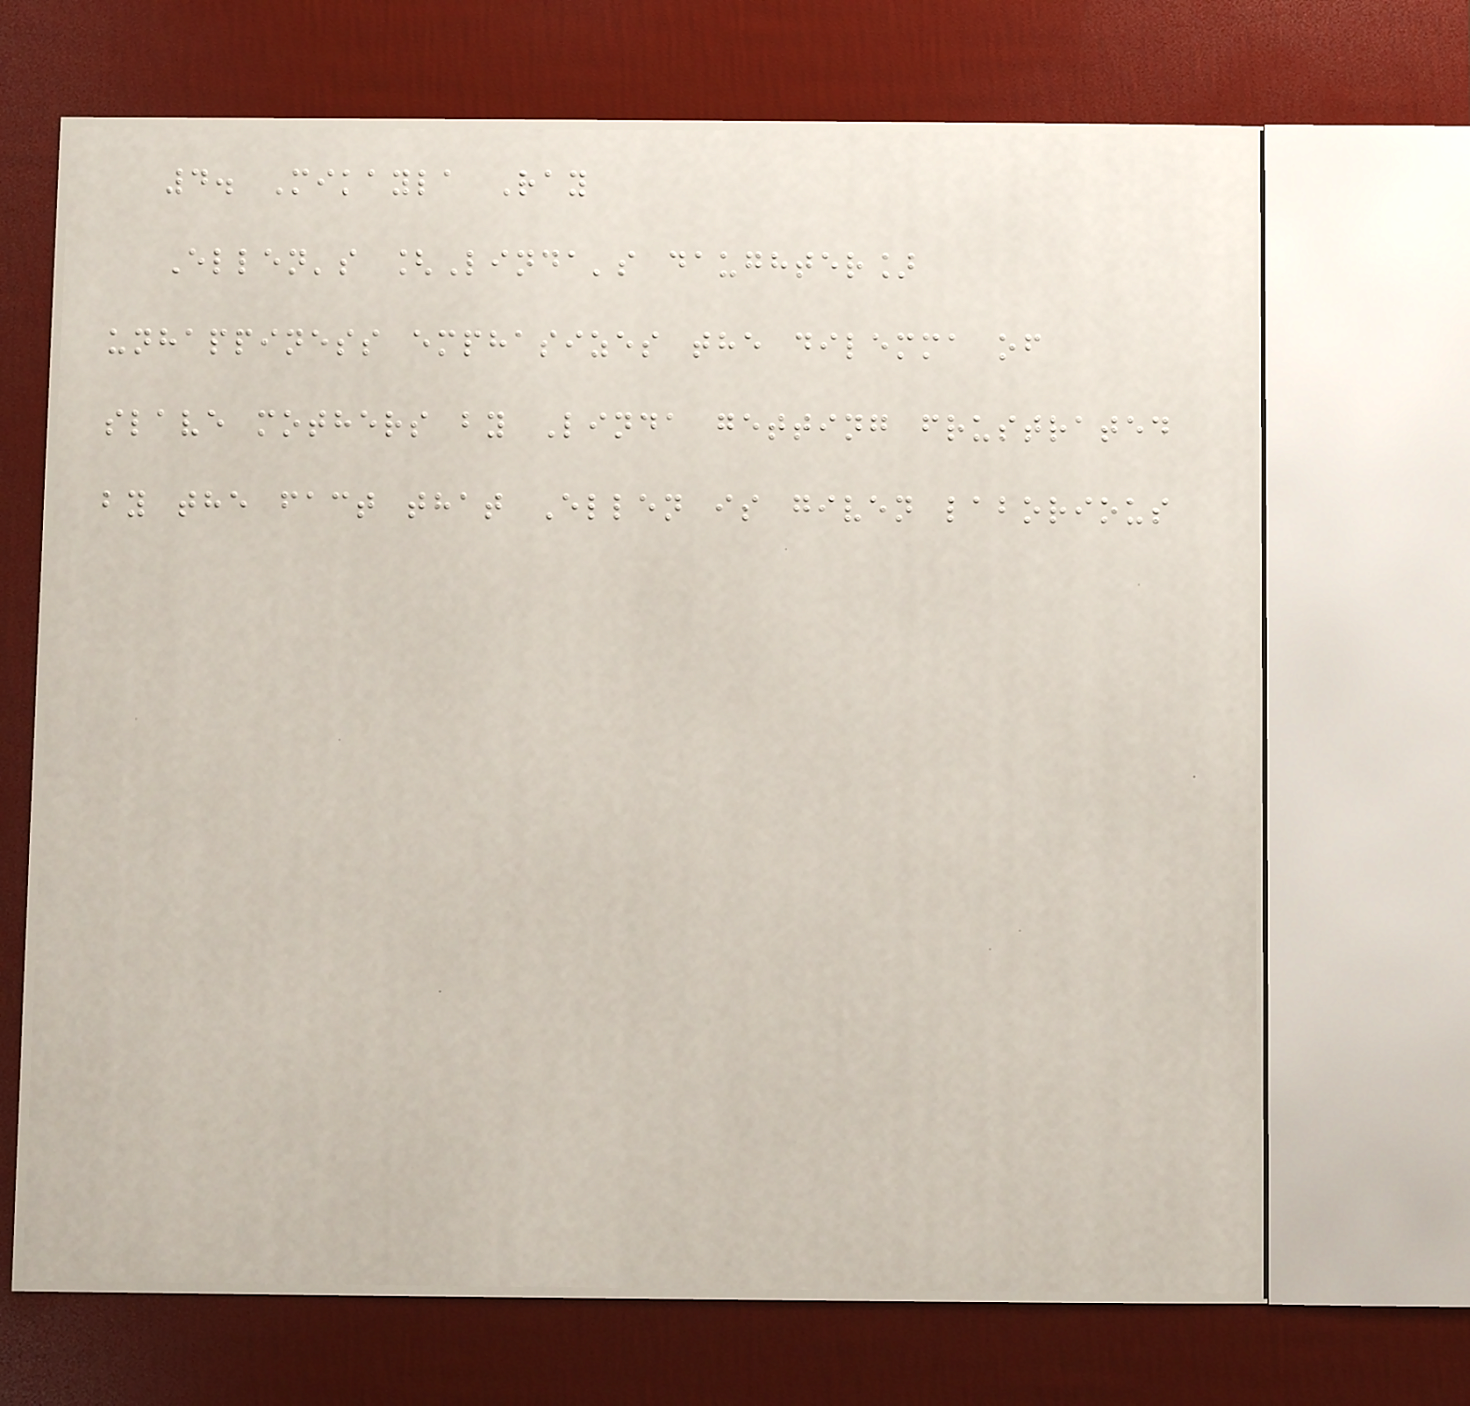4. Mikayla Ray
Ellen's [Linda's daughter]
unhappiness emphasizes the dilemma of
slave mothers by Linda getting frustrated
by the fact that Ellen is given laborious
